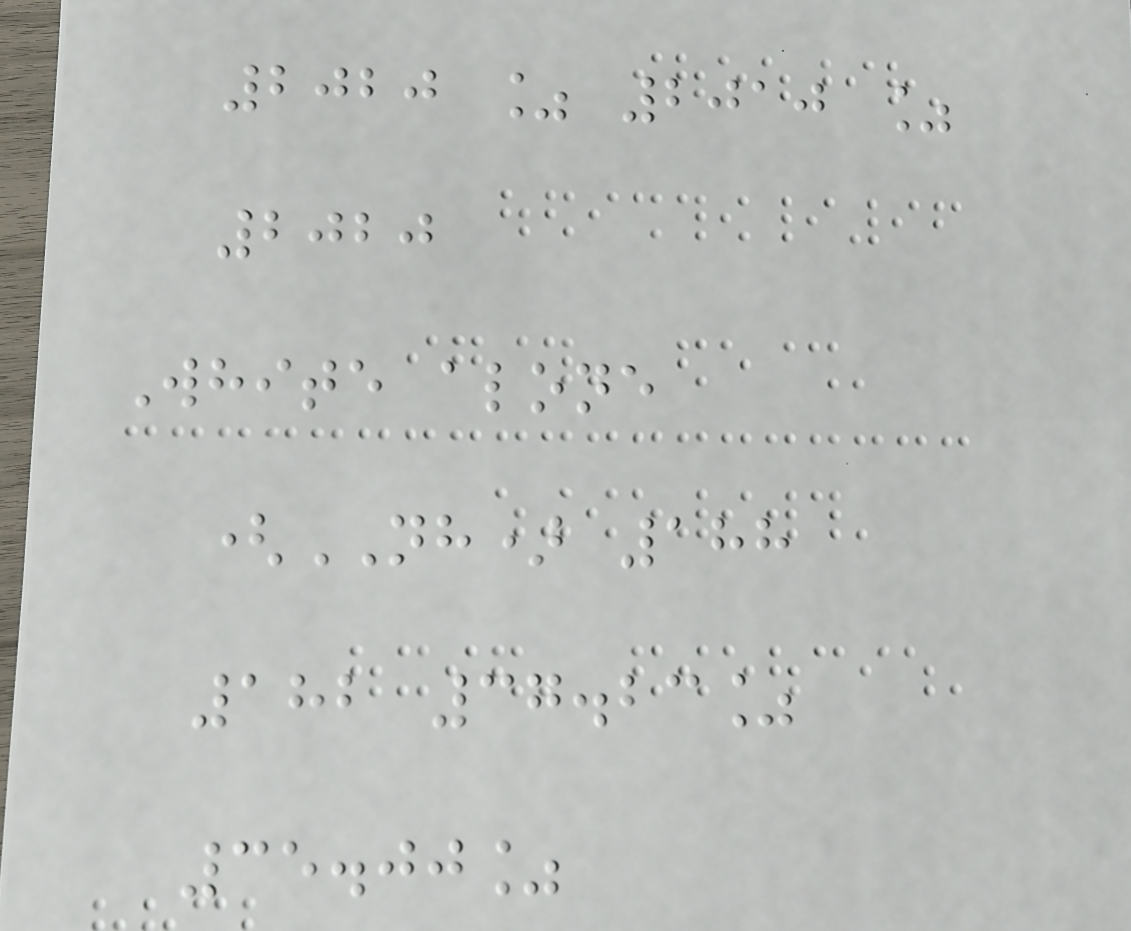2020 % 2010 %
2020
White alone
(NH) 188
182 37.23%
35.00%
